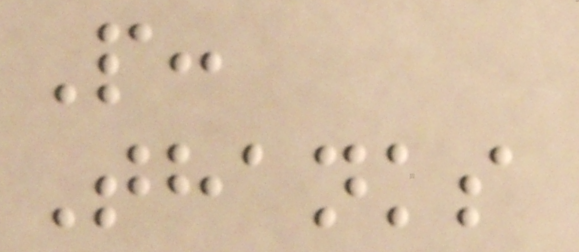P:
Thanks
